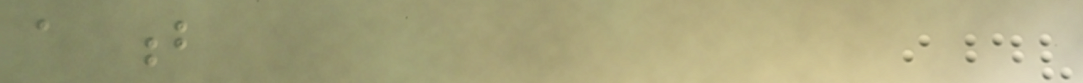a b
